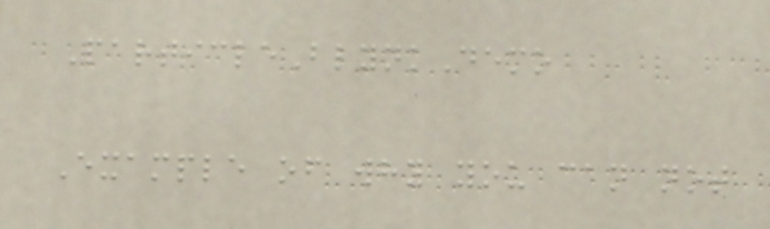ParticleBlynkDemo
Example of why you can not
